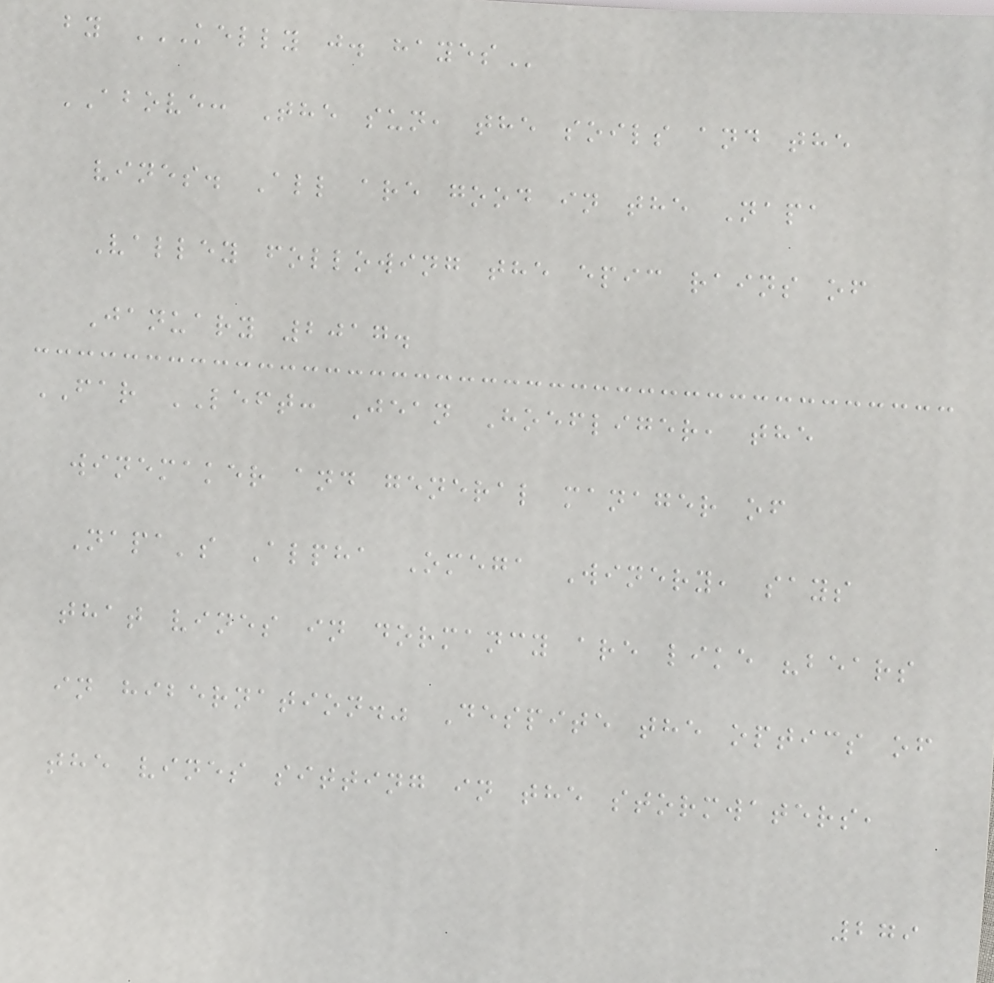by KELLY J. HAYES
ABOVE: The sun, the soils and the
vines. All are good in the Napa
Valley following the epic rains of
January 2017.
FAR LEFT: Jean Hoefliger, the
winemaker and general manager of
Napa's Alpha Omega Winery, says
that vines in dormancy are like "bears
in hibernation." Despite the optics of
the vines sitting in the stormwaters,
279
